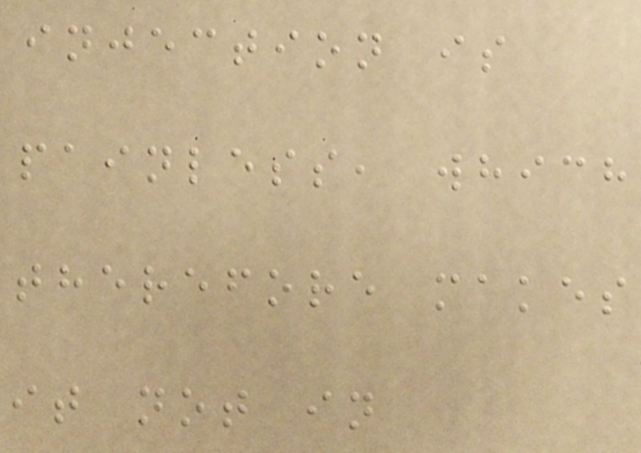injection is
painless, which
therefore makes
it not in
